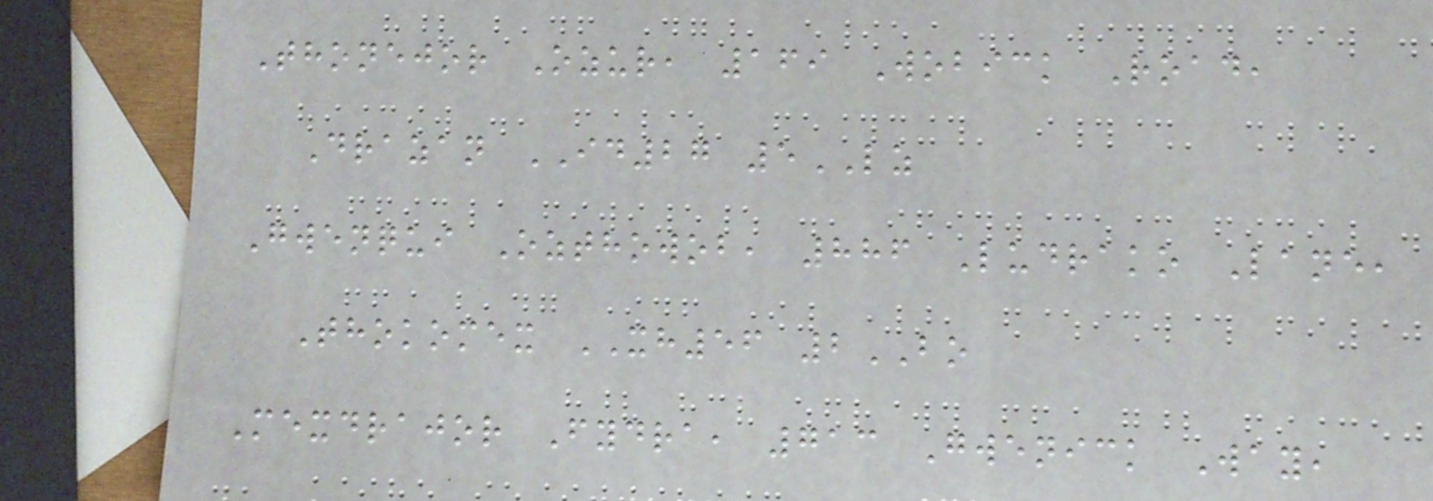Thonejor Ozur, 169 Wobick Road,
Drazan ID27 5LZ
Gwenqui Ozthowob, 886 Ludrako Lane,
Thokomex XH56 2BO
Mexdrajor Fydra, 713 Gwenick Way,
